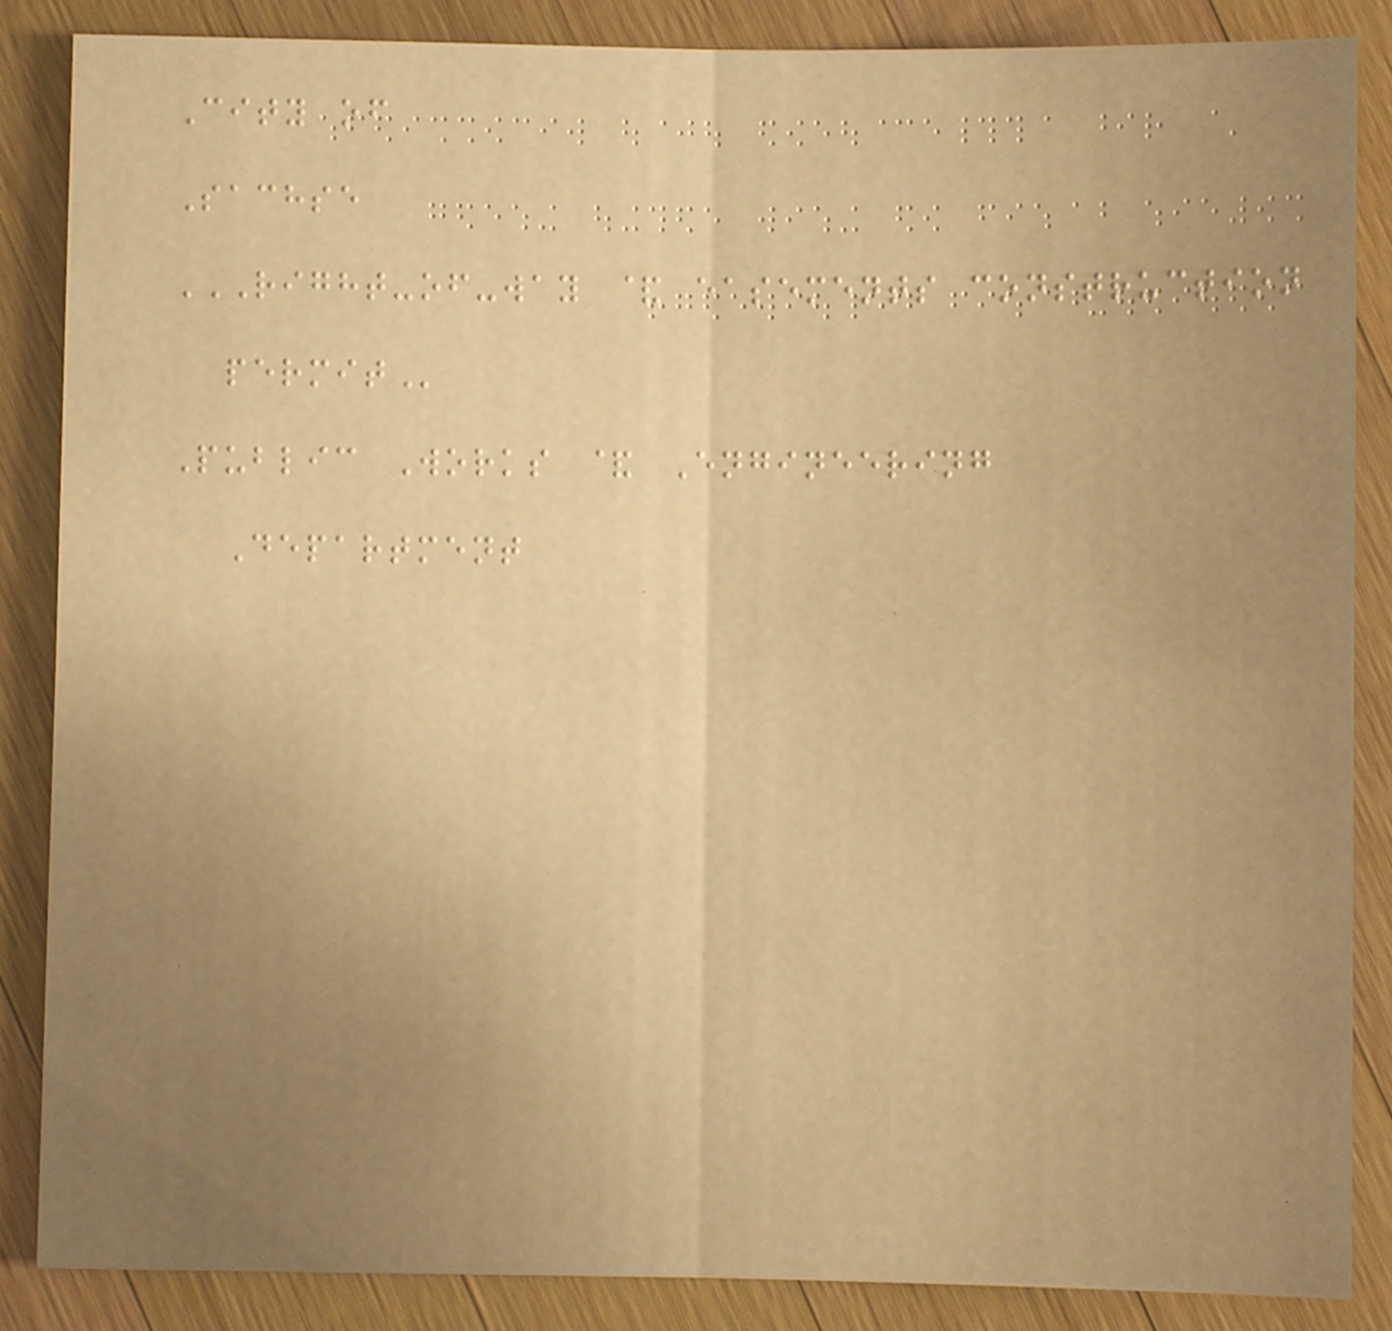City of
Sachse
RIGHT-OF-WAY & EASEMENTS CONSTRUCTION
PERMIT
Public Works & Engineering
Department
